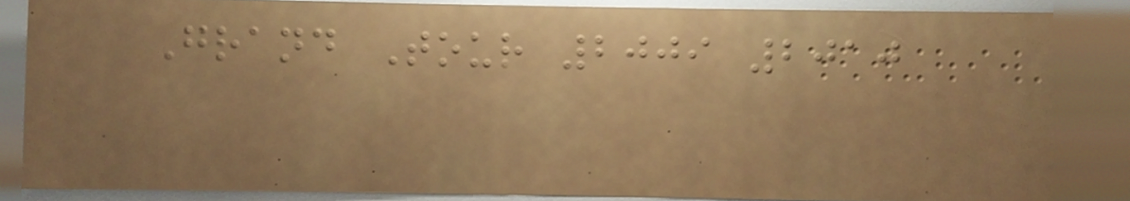Grand Tour 2009 2010
